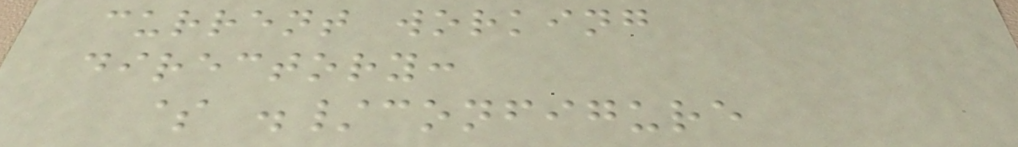current working
directory:
$ ./configure
